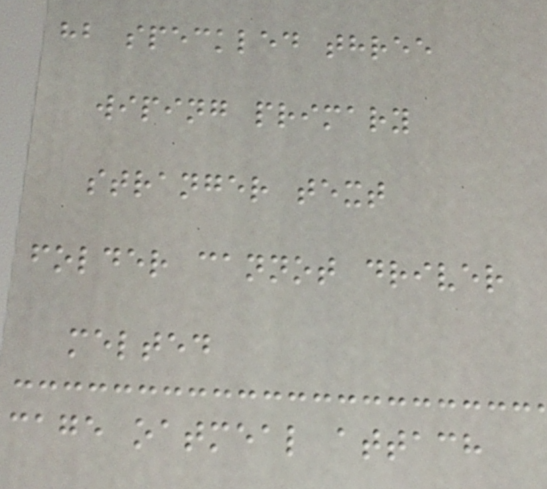hb speckled three
wiping primary
stranger text
folder cannot driver
melted
cage oatmeal attach
